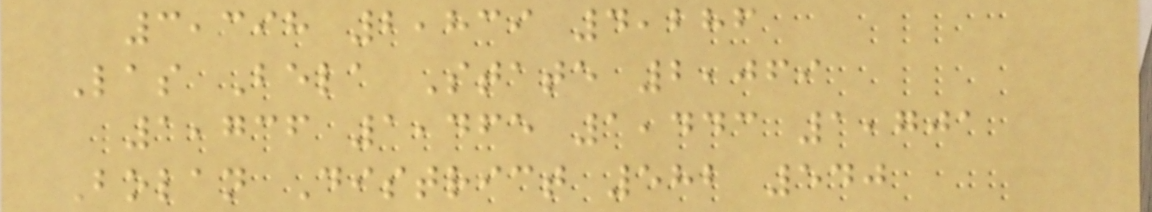3,398 2,839 4,286
Las Bela State 2,069
1,736 1,465 1,443 1,701
Bolan District 582 540
